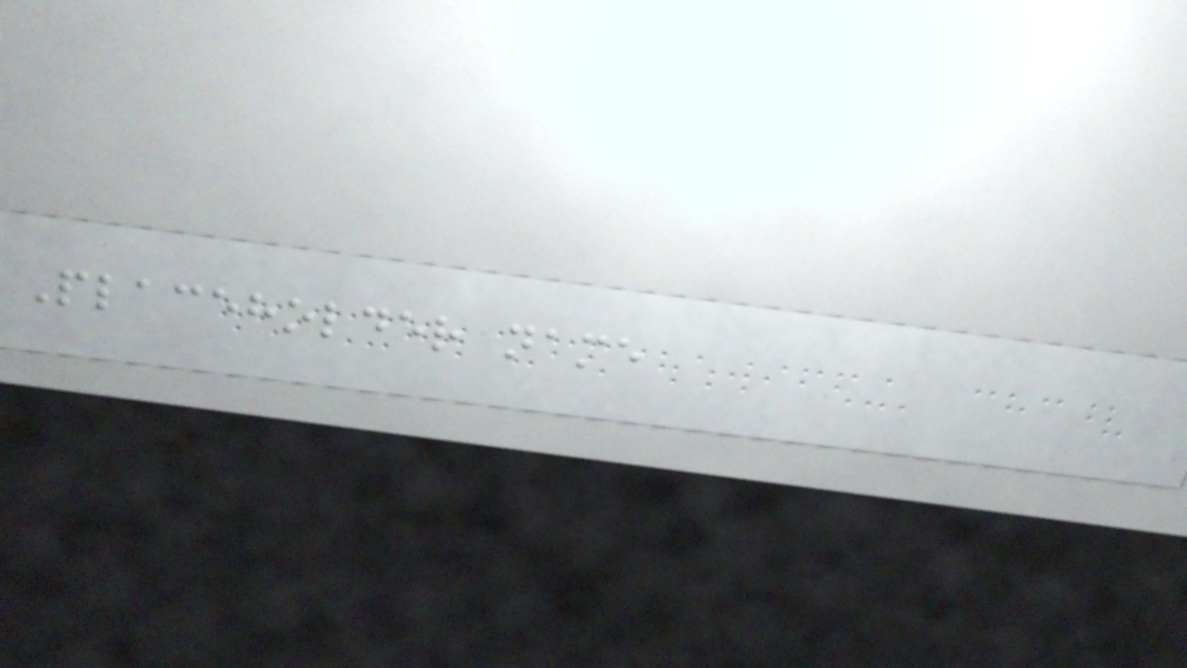Placeholder name
